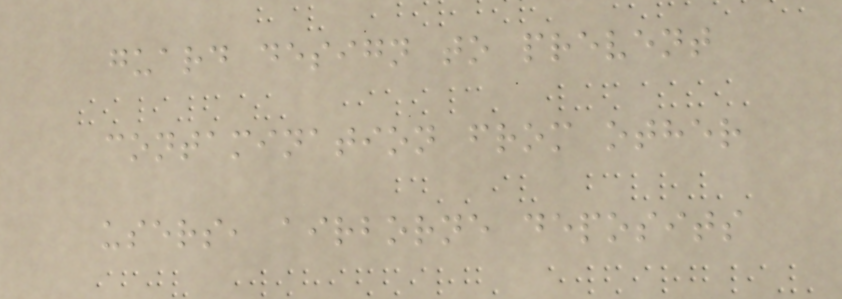guard design to prevent
contamination from other
users, airborne deposits
